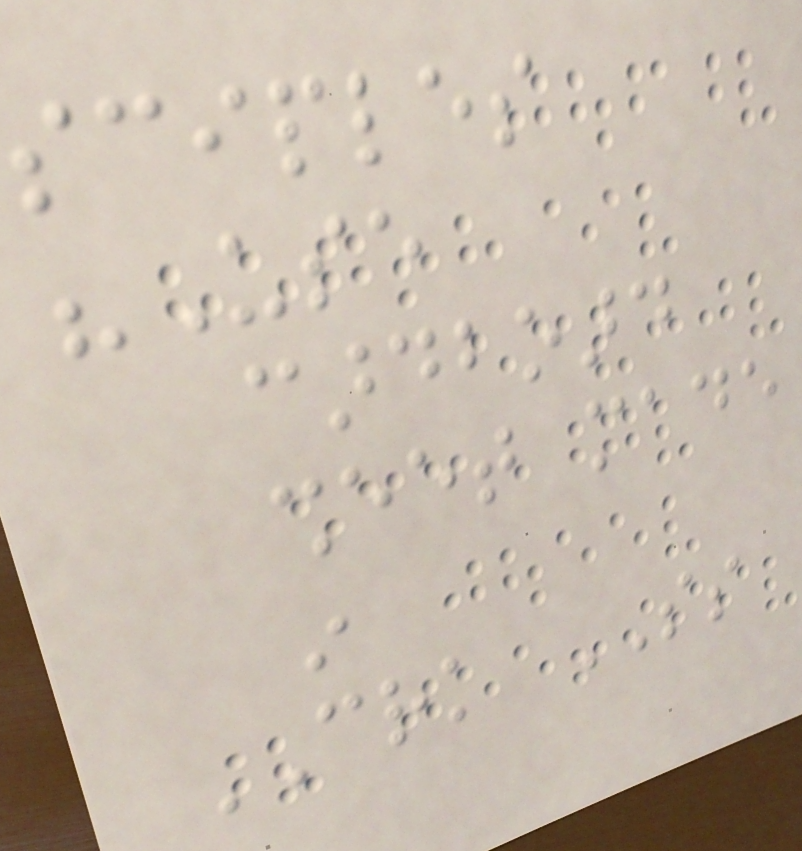sciples
"Use
cardboard
sheet made
in
CRK SS
